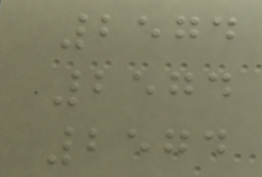2574
2574
2574
